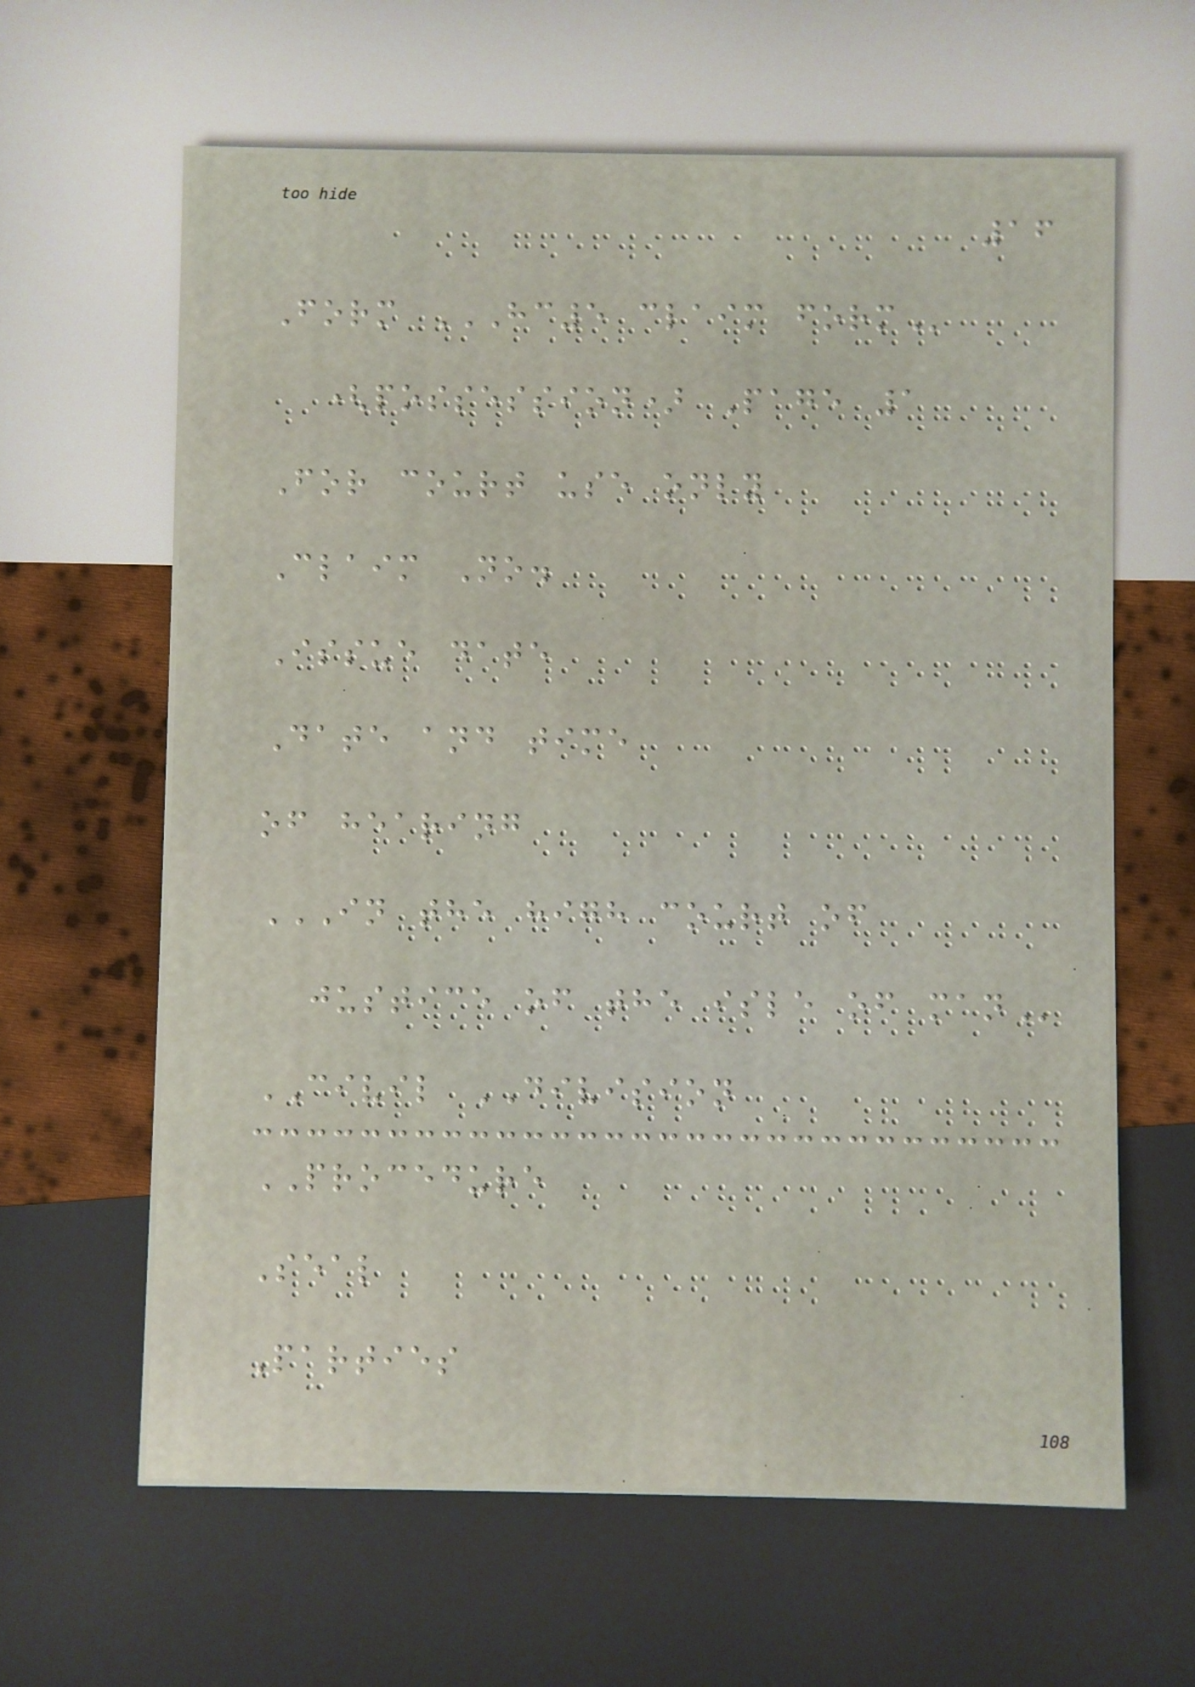16
Form HC5 CLAIM FORM
(possession) Page 1
For court use only
Claim No.
Issue date
Date and time
of hearing
IN THE HIGH COURT OF
JUSTICE OF THE ISLE OF MAN
CIVIL DIVISION
PROCEDURE
Seal
Parties
